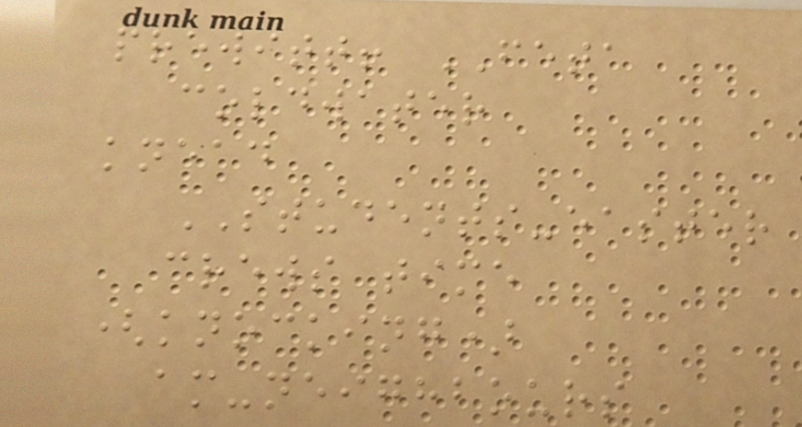prewitt! FETA
coldwater
knead
STUDENTS-easter
crews time
(knocking)
am-neighbours
